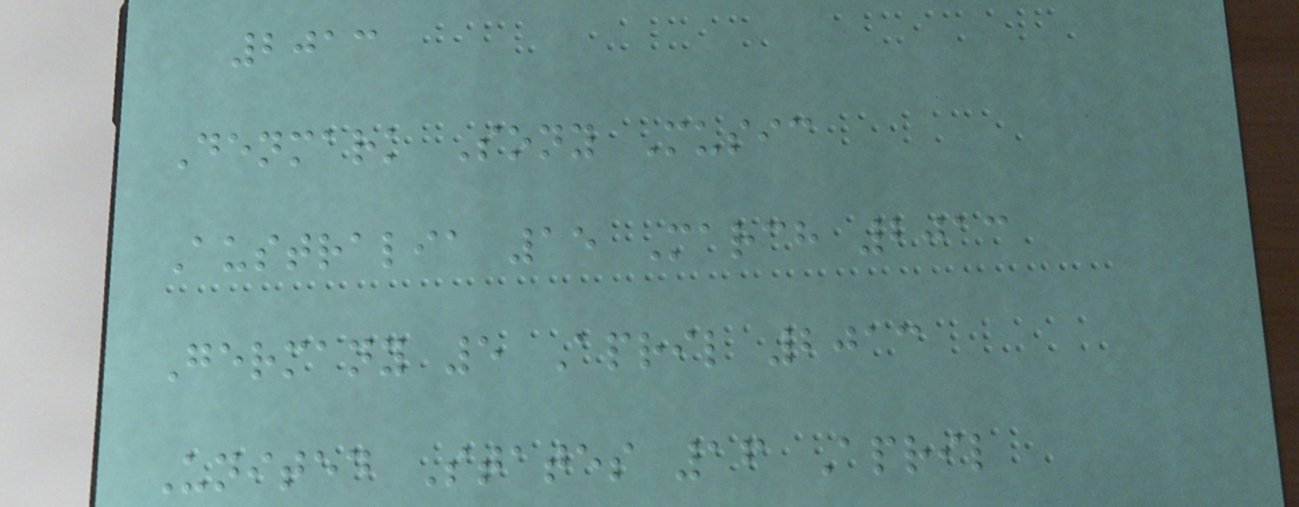2013
Denmark Sony Music
Australia 15 March 2013
Germany 5 April 2013
United States 16 April
